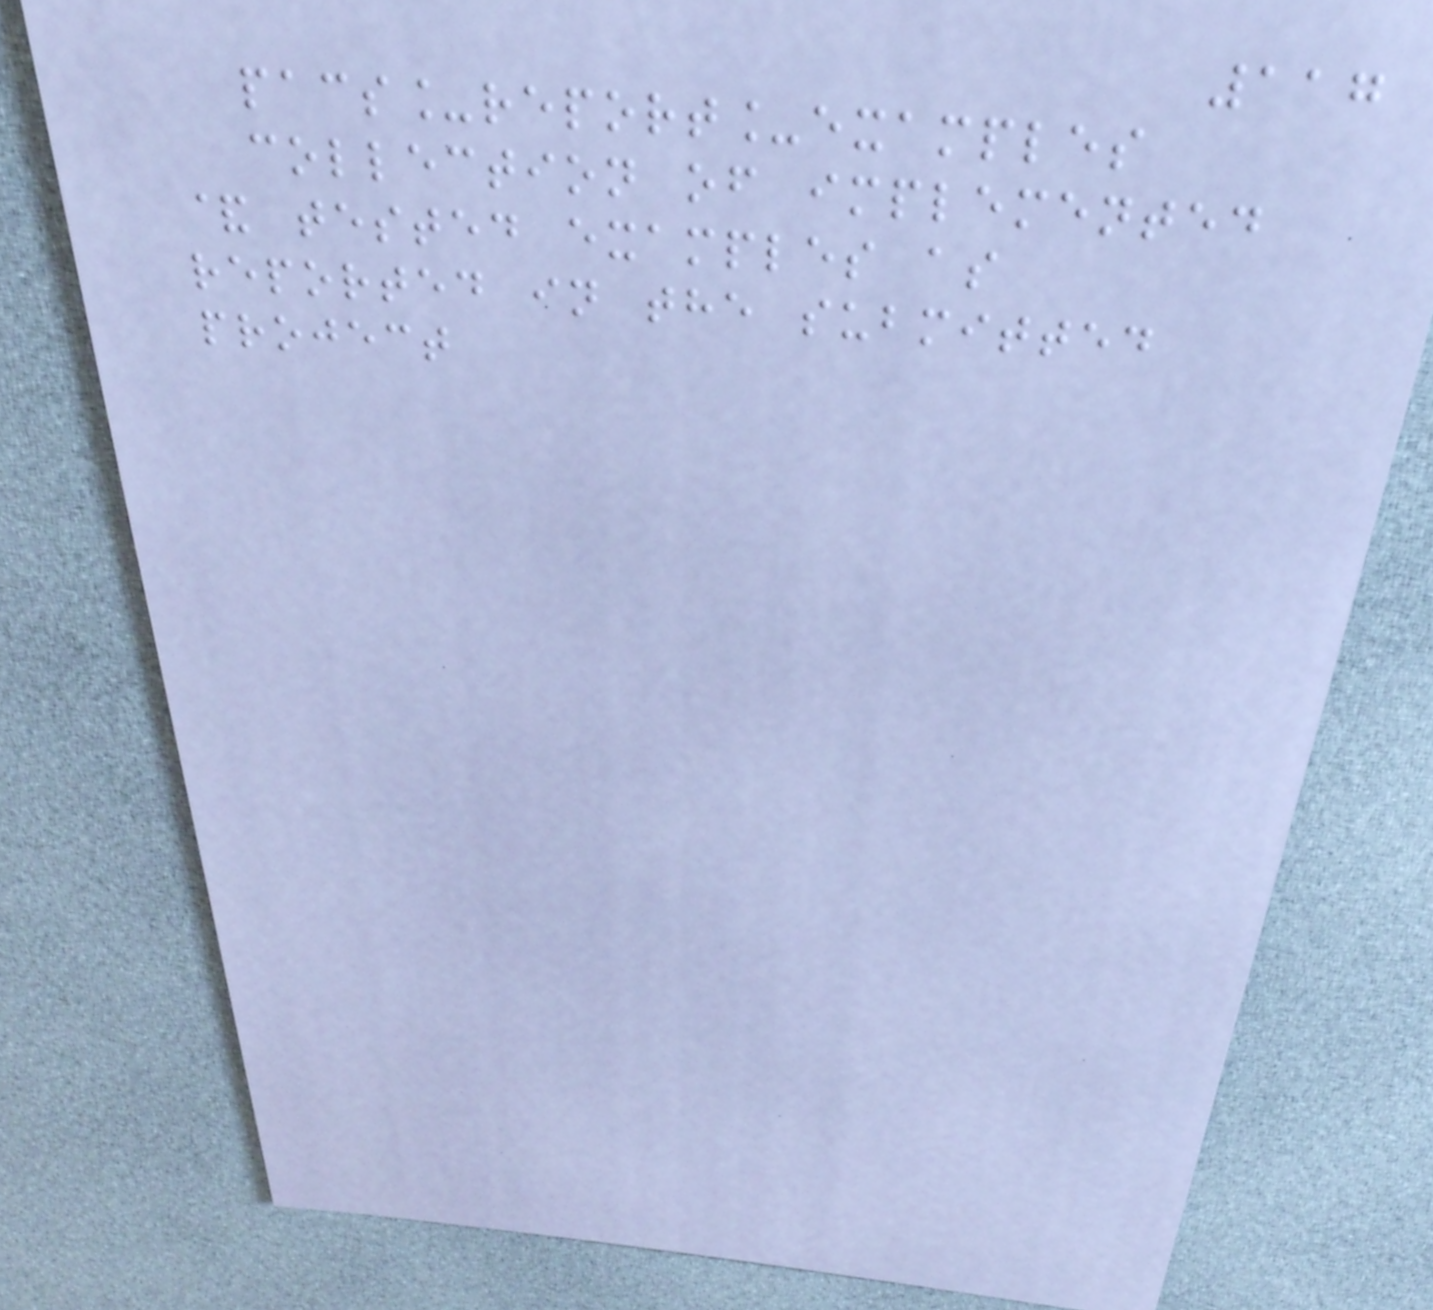117
pacs_report_examples
collection of implemented
& tested examples as
reported in the submitted
project
